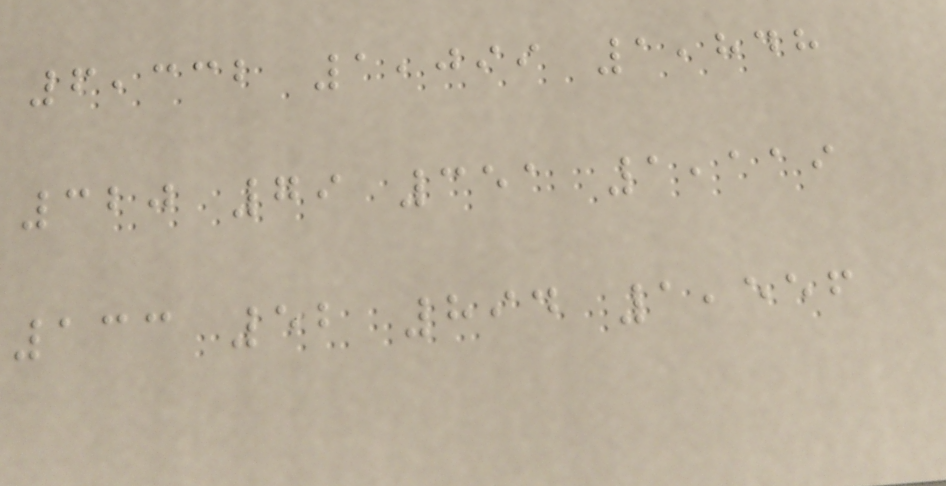6,332 1,099 1,848
320 79 351 1,119
133 52 894 1,556
